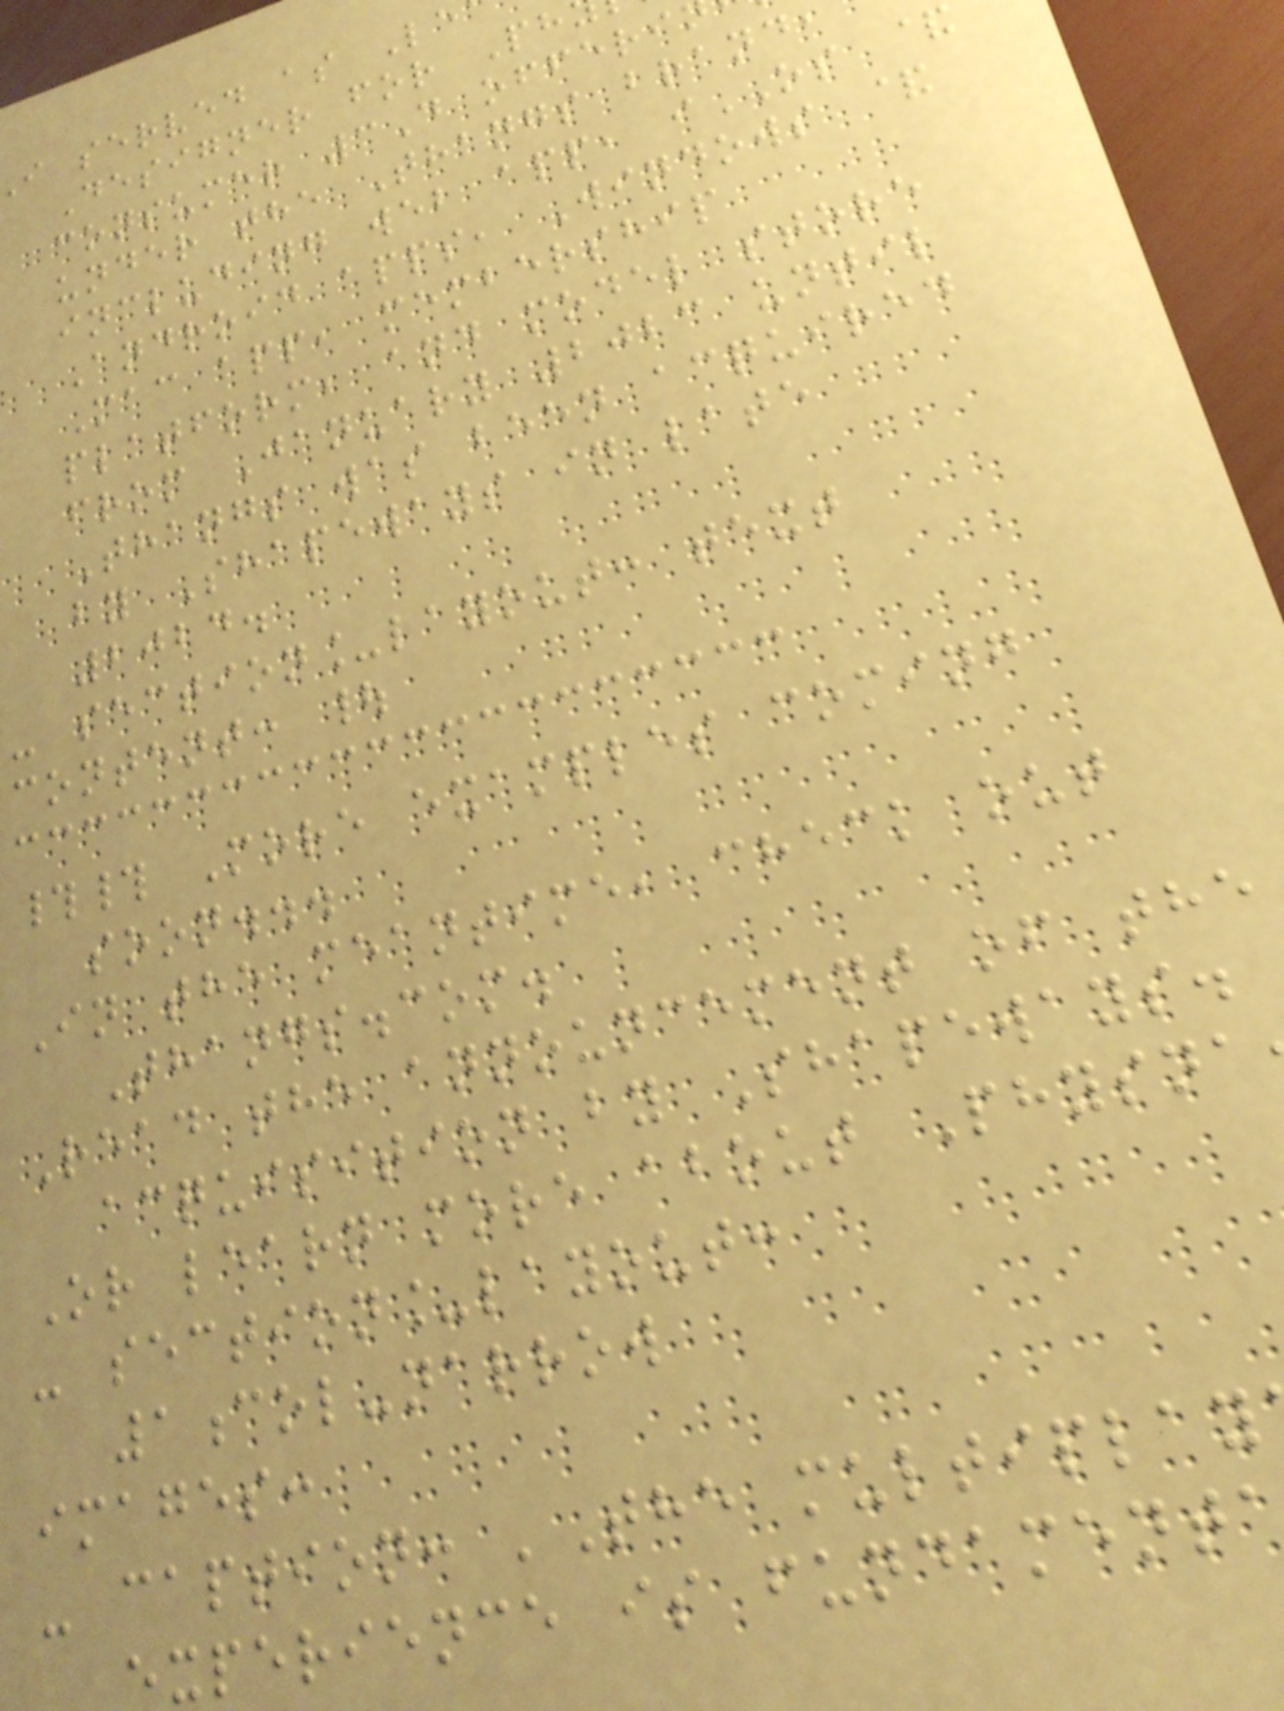i served as Le
Designer for Ph
consumer 3D offeri
under the Thangs brand
including web app, iOS &
Android apps, Windows &
Mac app, membership
platform, and model store
from January 2023 until
Thangs was been acquired
by Shapeways in late
2024.
- section_layout: text
content: |
## More examples coming
soon...
In the meantime, check out
Thangs.com.
Read the announcement of the
acquisition by Shapeways.
Or learn more about Physna
- section_layout:
1col-narrow
images:
- caption: 'The multiplay
experience is fundament
